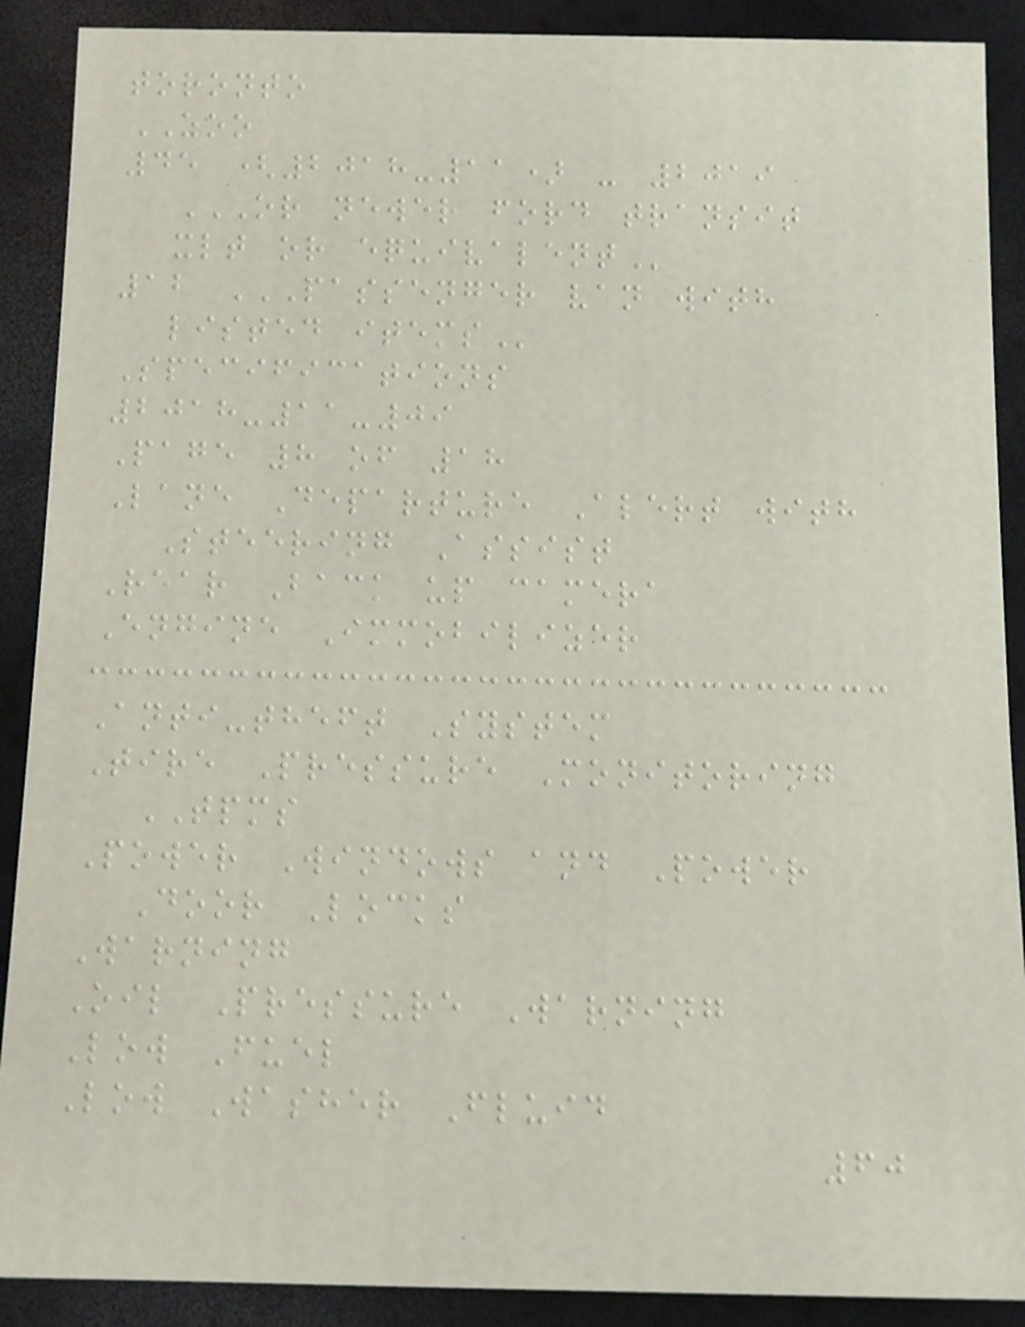toronto
ZOO
45 (2018-11) - 2019
OR NEWER FORD TRANSIT
XLT OR EQUIVALENT
12 PASSENGER VAN WITH
LISTED ITEMS
Specifications
2018-11-09
Page 8 of 18
Lane Departure Alert with
Steering Assist
Rear Back up camera
Engine Immobilizer
Anti-theft System
Tire Pressure Monitoring
TPMS
Power Windows and Power
Door Locks
Warning
Oil Pressure Warning
Low Fuel
Low Washer Fluid
60
